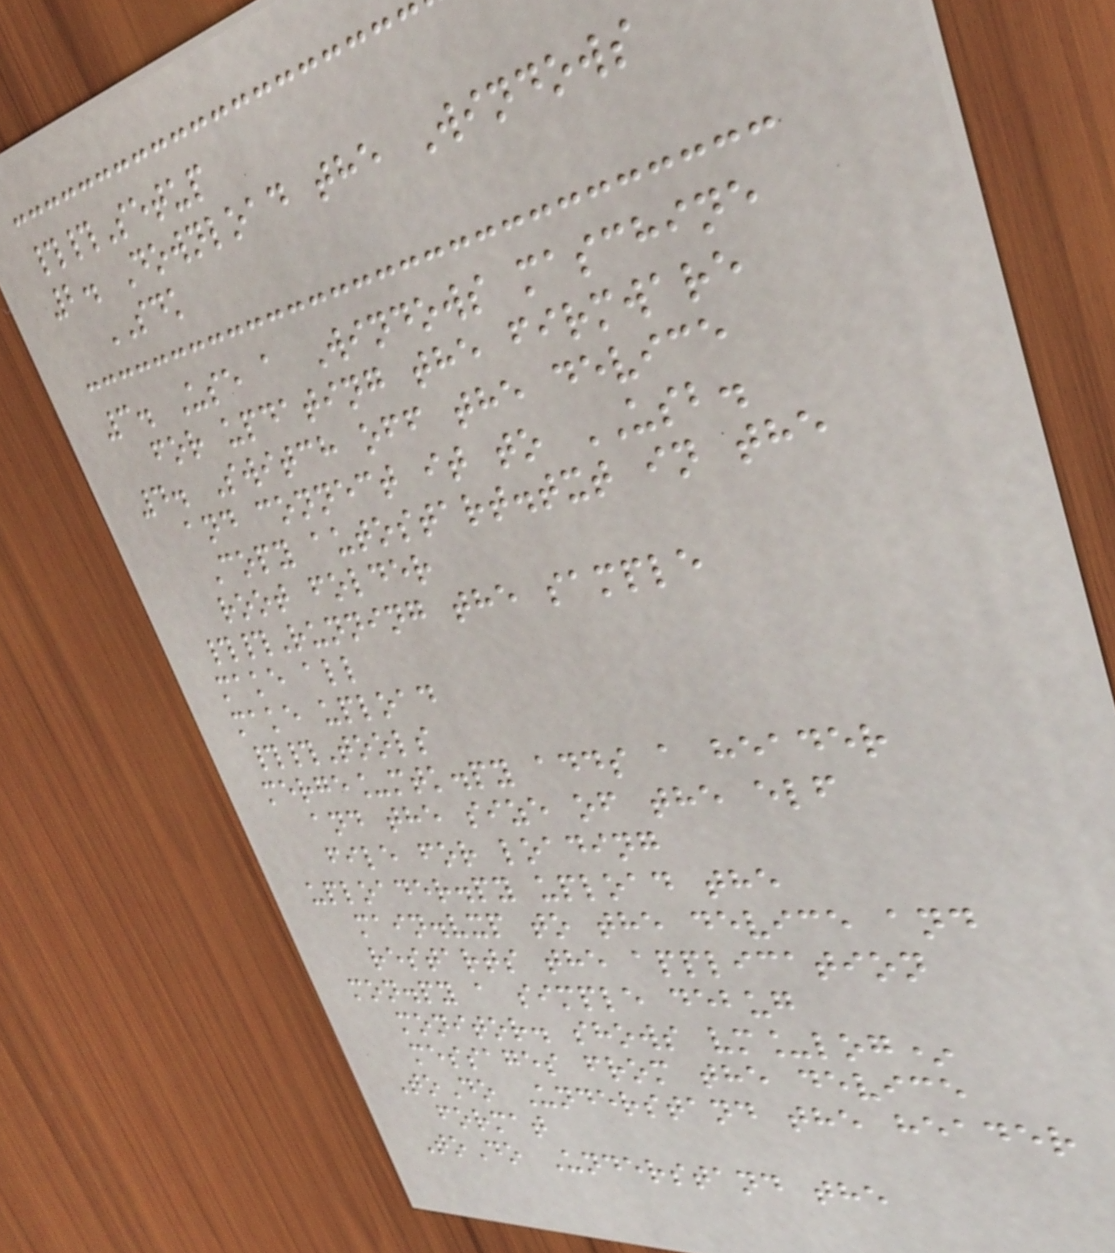##Setup
2. Download the Windows
SDK
3. Use a Windows maschine
for updating the firmware
4. Switch off the device
and connect it to USB.
Copy autostart.txt in the
root folder
##Running the sample
make all
make upload
##Tools
merge_mtk.py adds a header
and the size of the elf
file for loading
uploader.py upload the
main.vxp to the device and
restarts the application
mon.py a simple debug
monitor. shows vm_log*
messages from the device
ToDo Understand the header
format
ToDo Understand the
